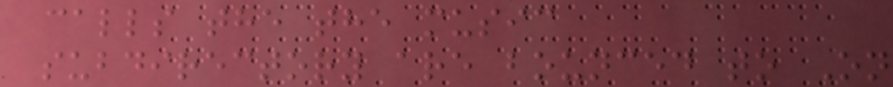calls the the music
subdirectory are bounced to On
